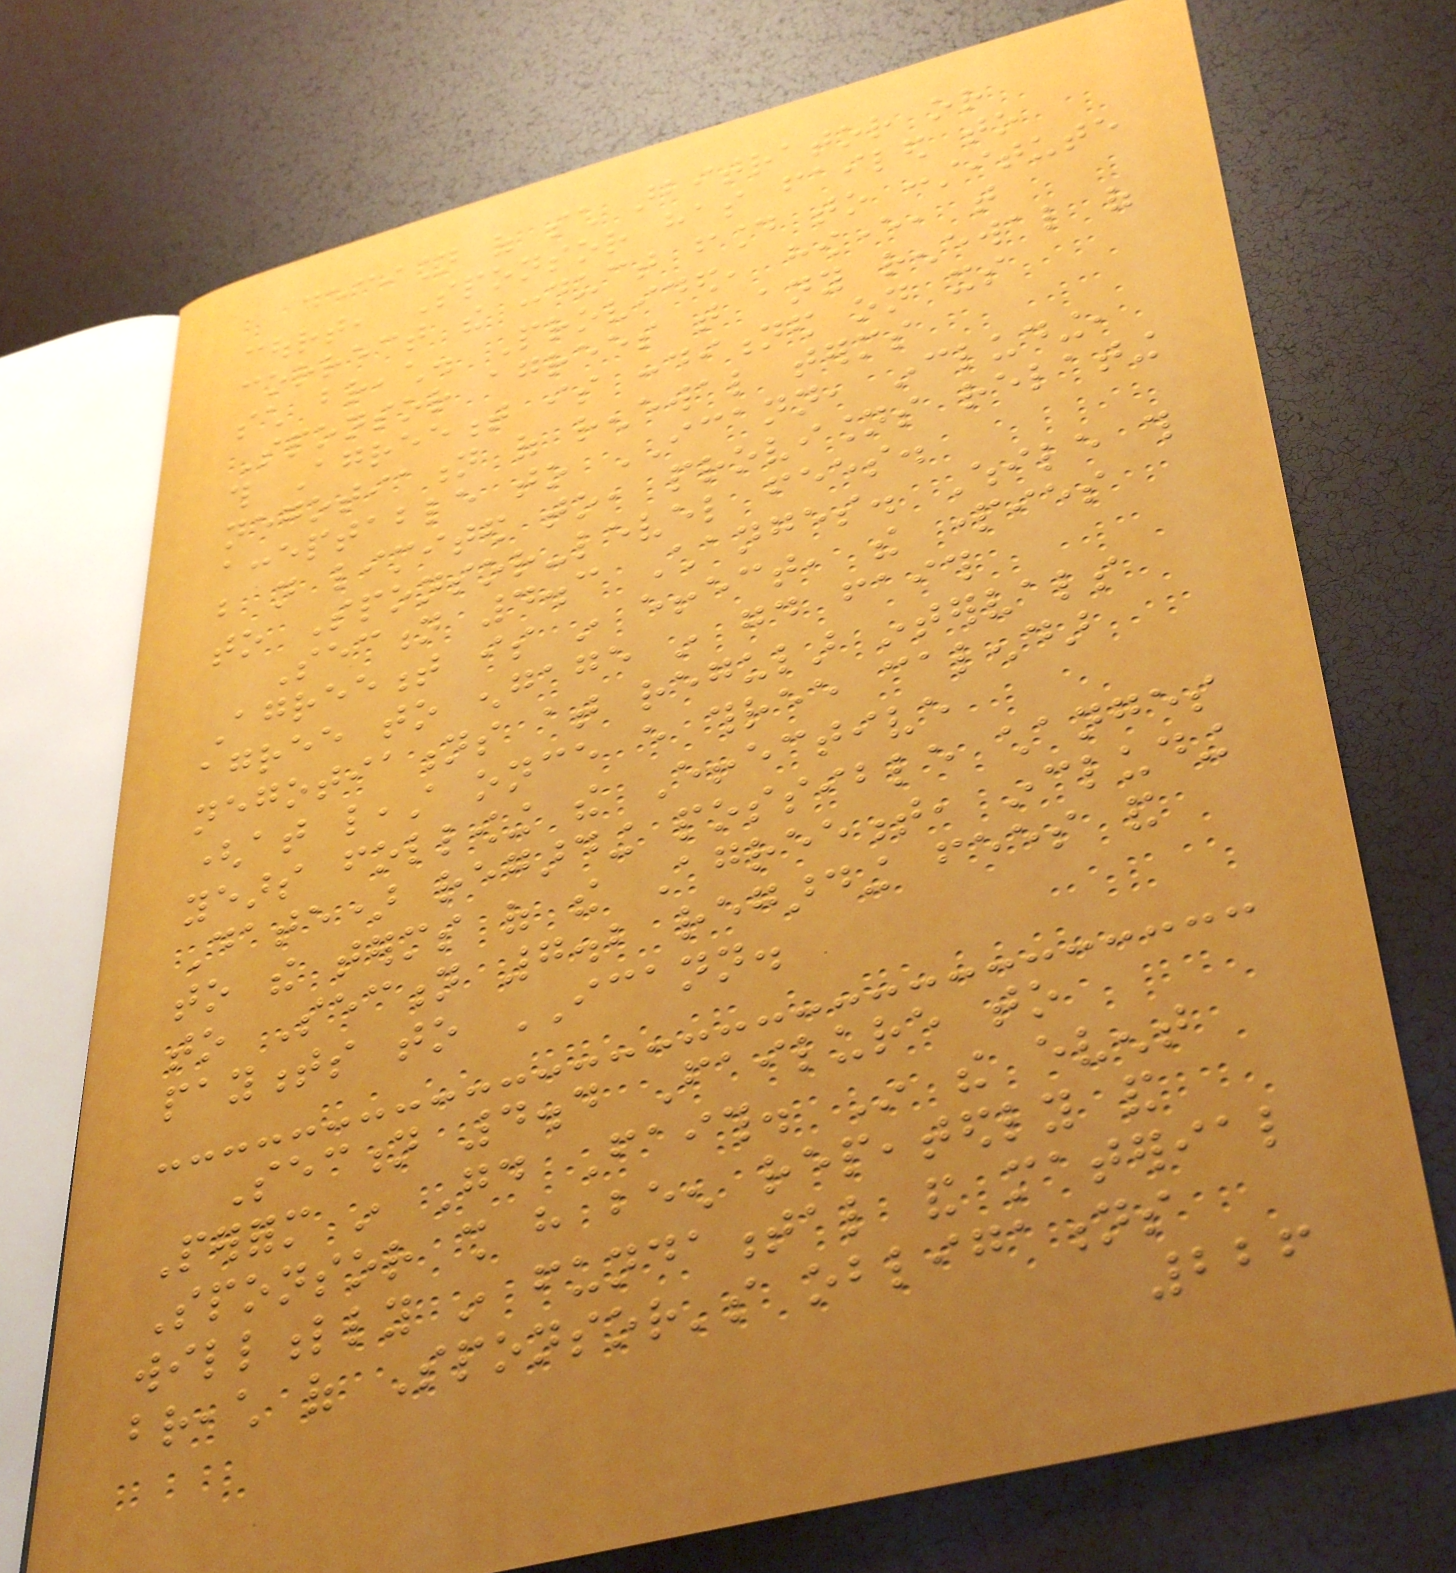decision of such arbitrator or
court, Sponsor has failed to
correct the conduct found to constitute
such breach. Provided, however, that
Sponsor agrees that any renewal of
this Agreement is conditioned on its
negotiation of renewal terms
acceptable to ICANN, including,
but not limited to, provisions relating
to Sponsor-level fees.
Section 4.3 Changes. While this
Agreement is in effect, the parties
agree to engage in good faith
negotiations at regular intervals
(at least once every three calendar
years following the Effective
Date) regarding possible changes
to the terms of the Agreement, including
to Section 7.2 regarding fees and
payments to ICANN.
Section 4.4 Failure to
Perform in Good Faith. In the event
Sponsor shall have been repeatedly and
willfully in fundamental and material
breach of Sponsor's obligations
226
